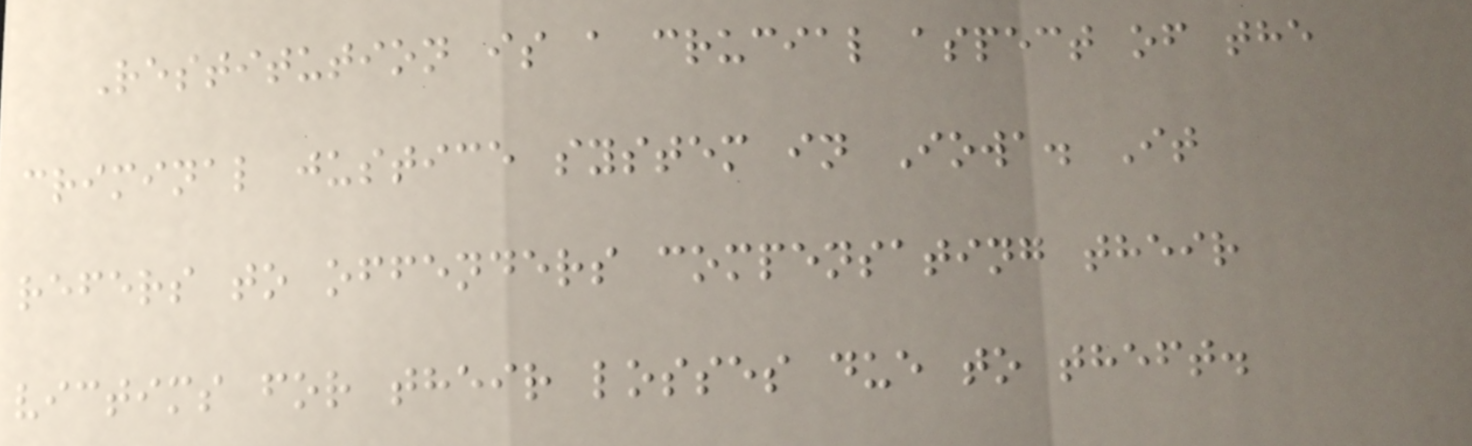Restitution is a crucial aspect of the
criminal justice system in Iowa. It
refers to offenders compensating their
victims for their losses due to theft.
